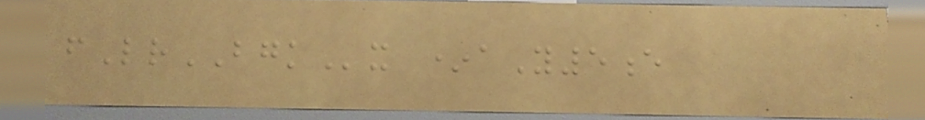fLrBGKx *aY5e
